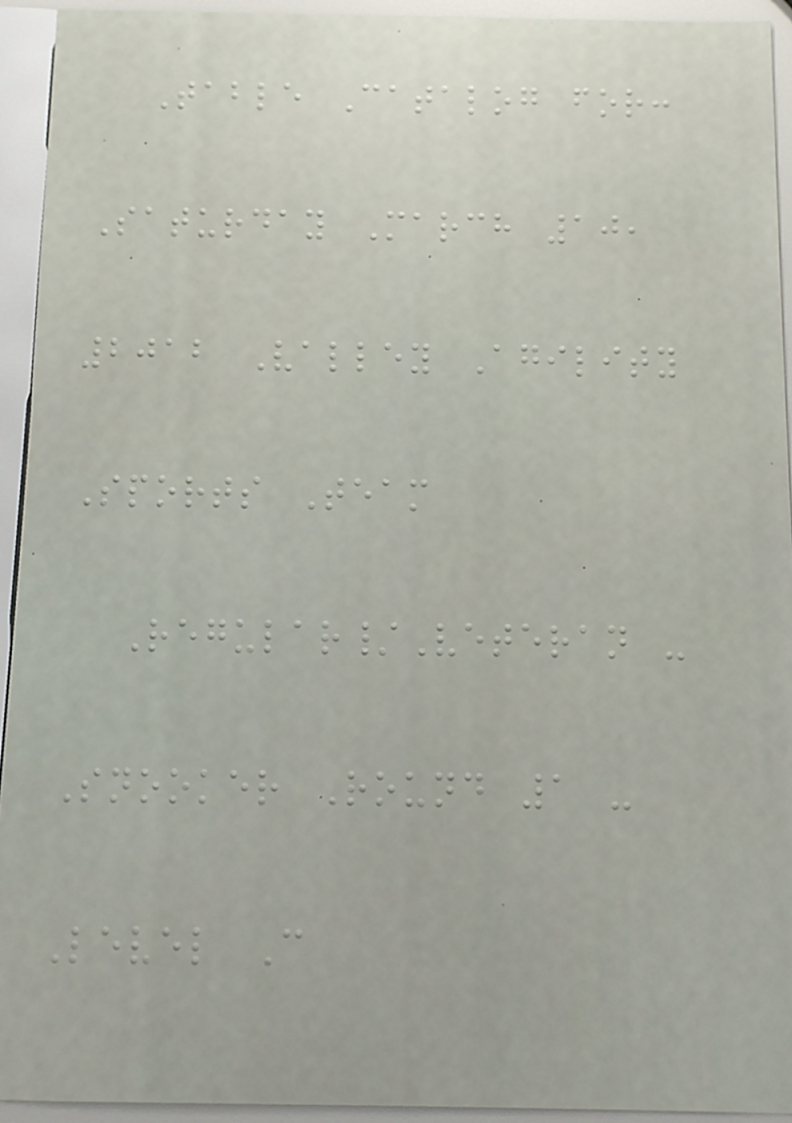Table Catalog for:
Saturday March 10,
2012 Valley Agility
Sports Team
Regular/Veteran -
Snooker Round 1 -
Level C
